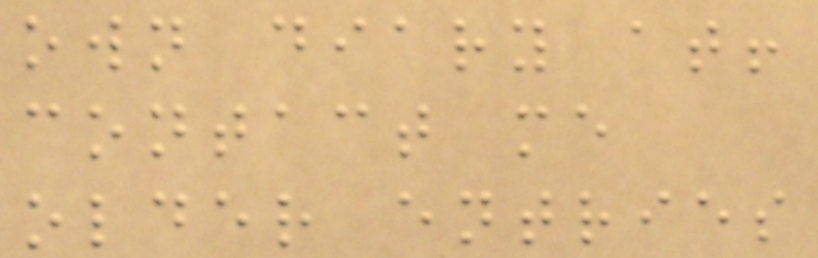own diary at!
contact me
older entries
